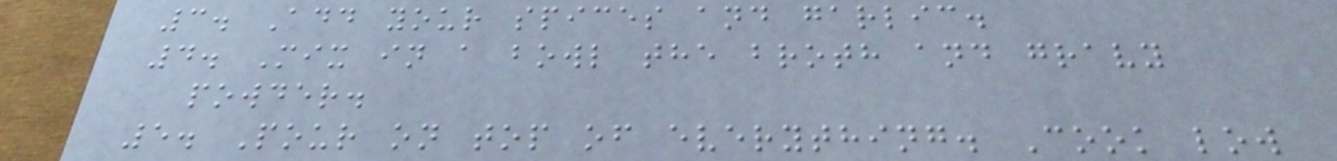3. Add your spices and garlic.
4. Mix in a bowl the broth and gravy
powder.
5. Pour on top of everything. Cook low
